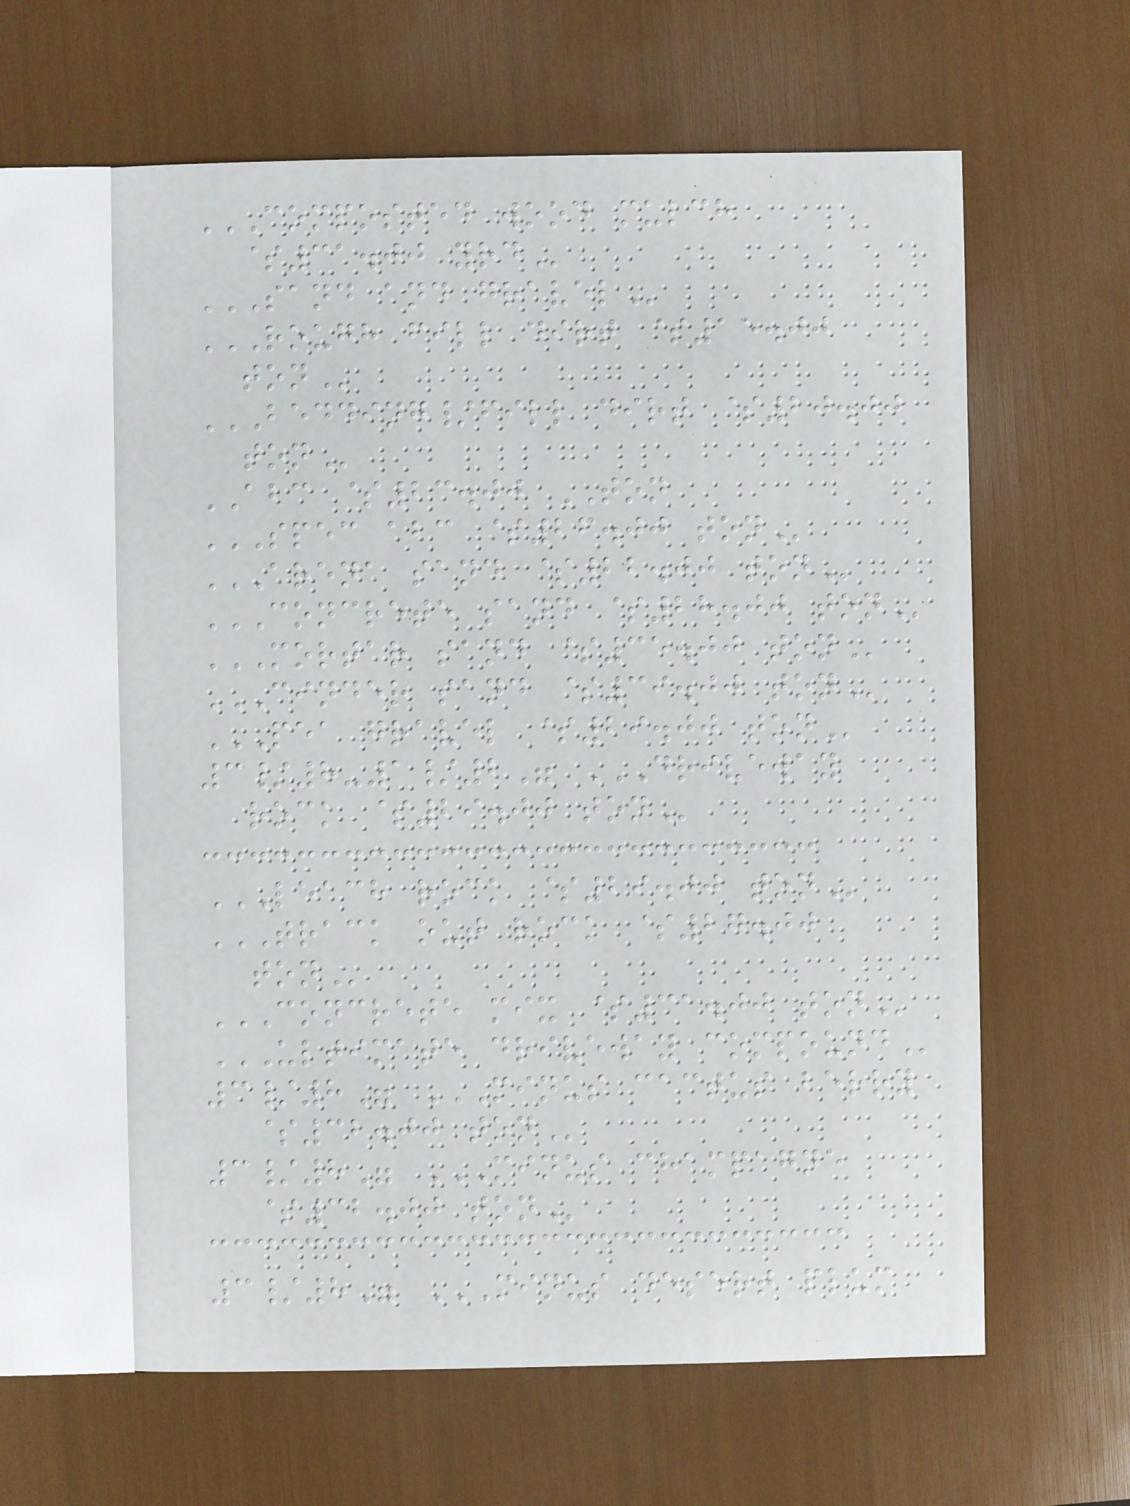COMPOSTED WOOD MULCH
$31.00 YRD
SAND AND GRAVEL
ROUGH FILL DIRT $15.00
TON
BEDDING/FILL DIRT $20.00
TON
ABC $23.00 TON
SPEC ABC $26.00 TON
ARENA SAND $22.00 TON
CONCRETE SAND $28.00 TON
MORTAR SAND $35.00 TON
CINDER SAND $39.00 TON
PEA GRAVEL $29.00 TON
3/8-1/2" DRIVEWAY
ROCK $29.00 TON
LEACH ROCK $29.00 TON
TRACK OUT ROCK $27.00
TON
CONCRETE MIX $31.00 TON
ULTIMATE DRIVEWAY COMPOUND
3/8" MINUS CACTUS BERRY
$32.00 TON
3/8" MINUS CHAMPAGNE
$32.00 TON
3/8" MINUS DESERT PLUM
